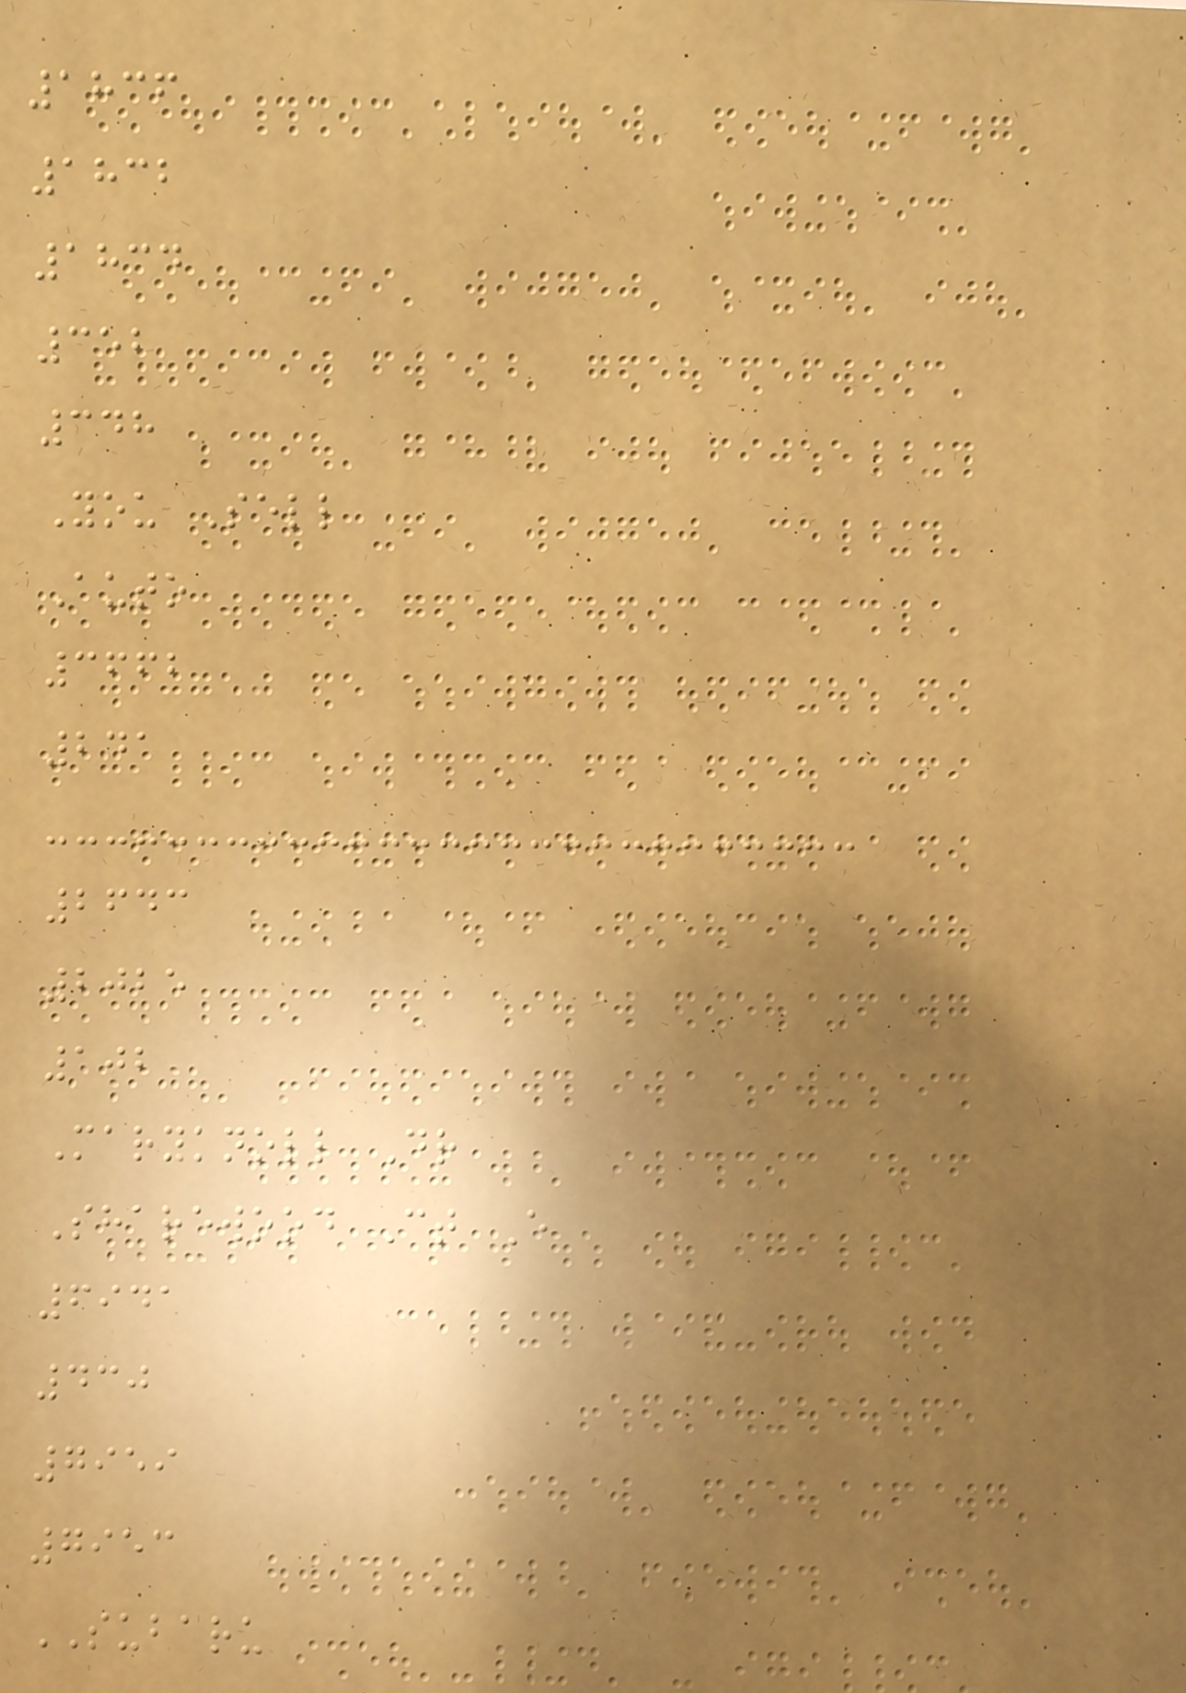1836
1832
1834
352
348
You Sell
Auto
3662
241
2643
2025
102
Maryknoll Dr
Sharewood Ct E
6941
430
7959
7953
SUBARU
